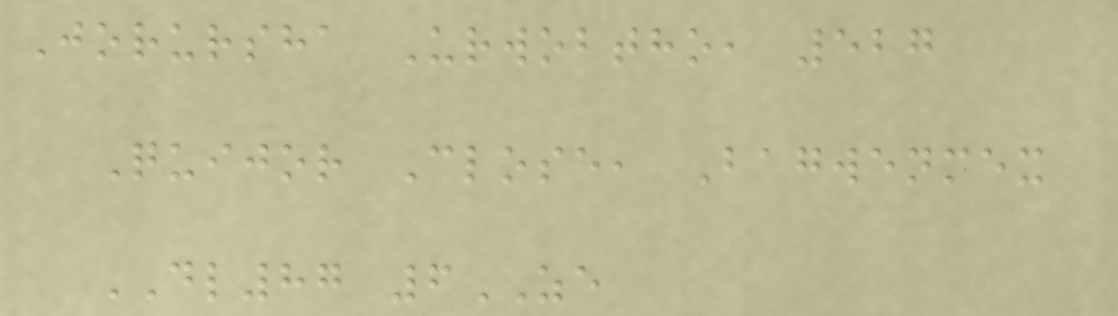Jorursha Urwobtho, 527
Quijor Close, Bagwenmex
DL87 6ZE
